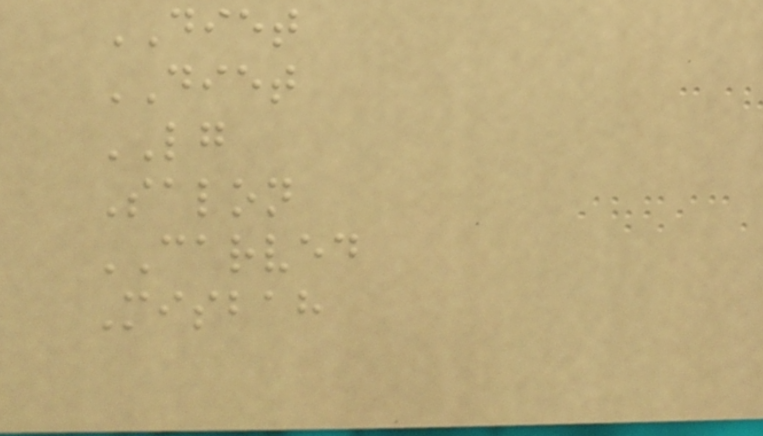DIET
DIET
LG
Salon
CARVED
Misbah
